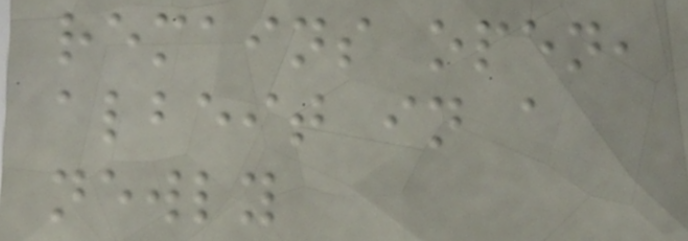remains open,
albeit in a
newly
